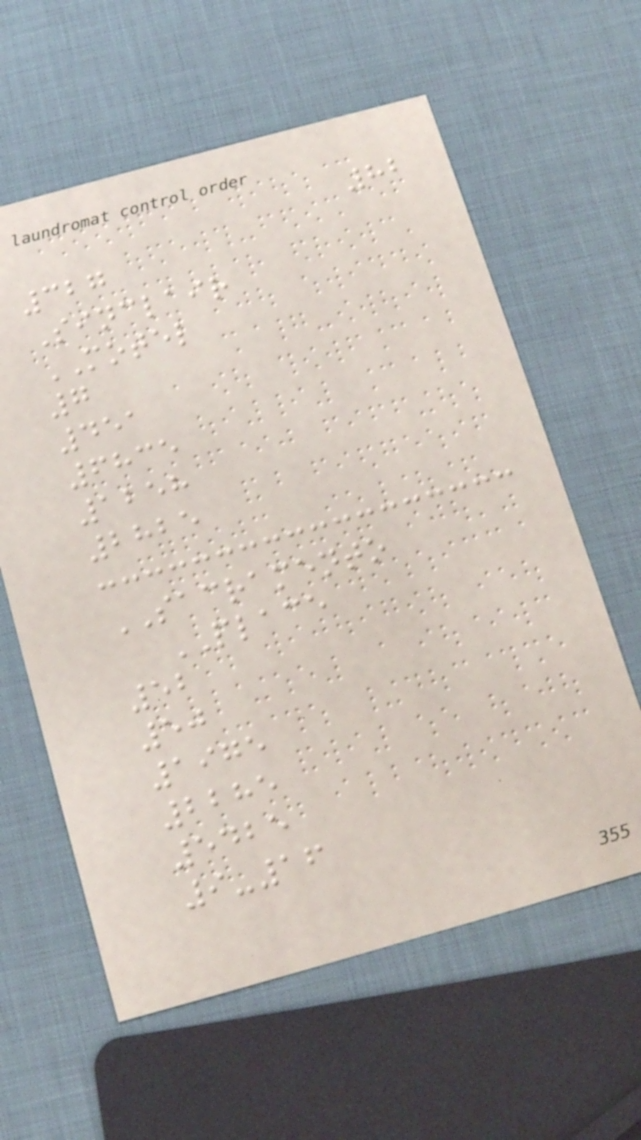82
327
Sinclair
MOTEL
7
451
6835
1258
2825
SACRAMENTO
PLACE
52
50
1975
2285
5425
9-16
